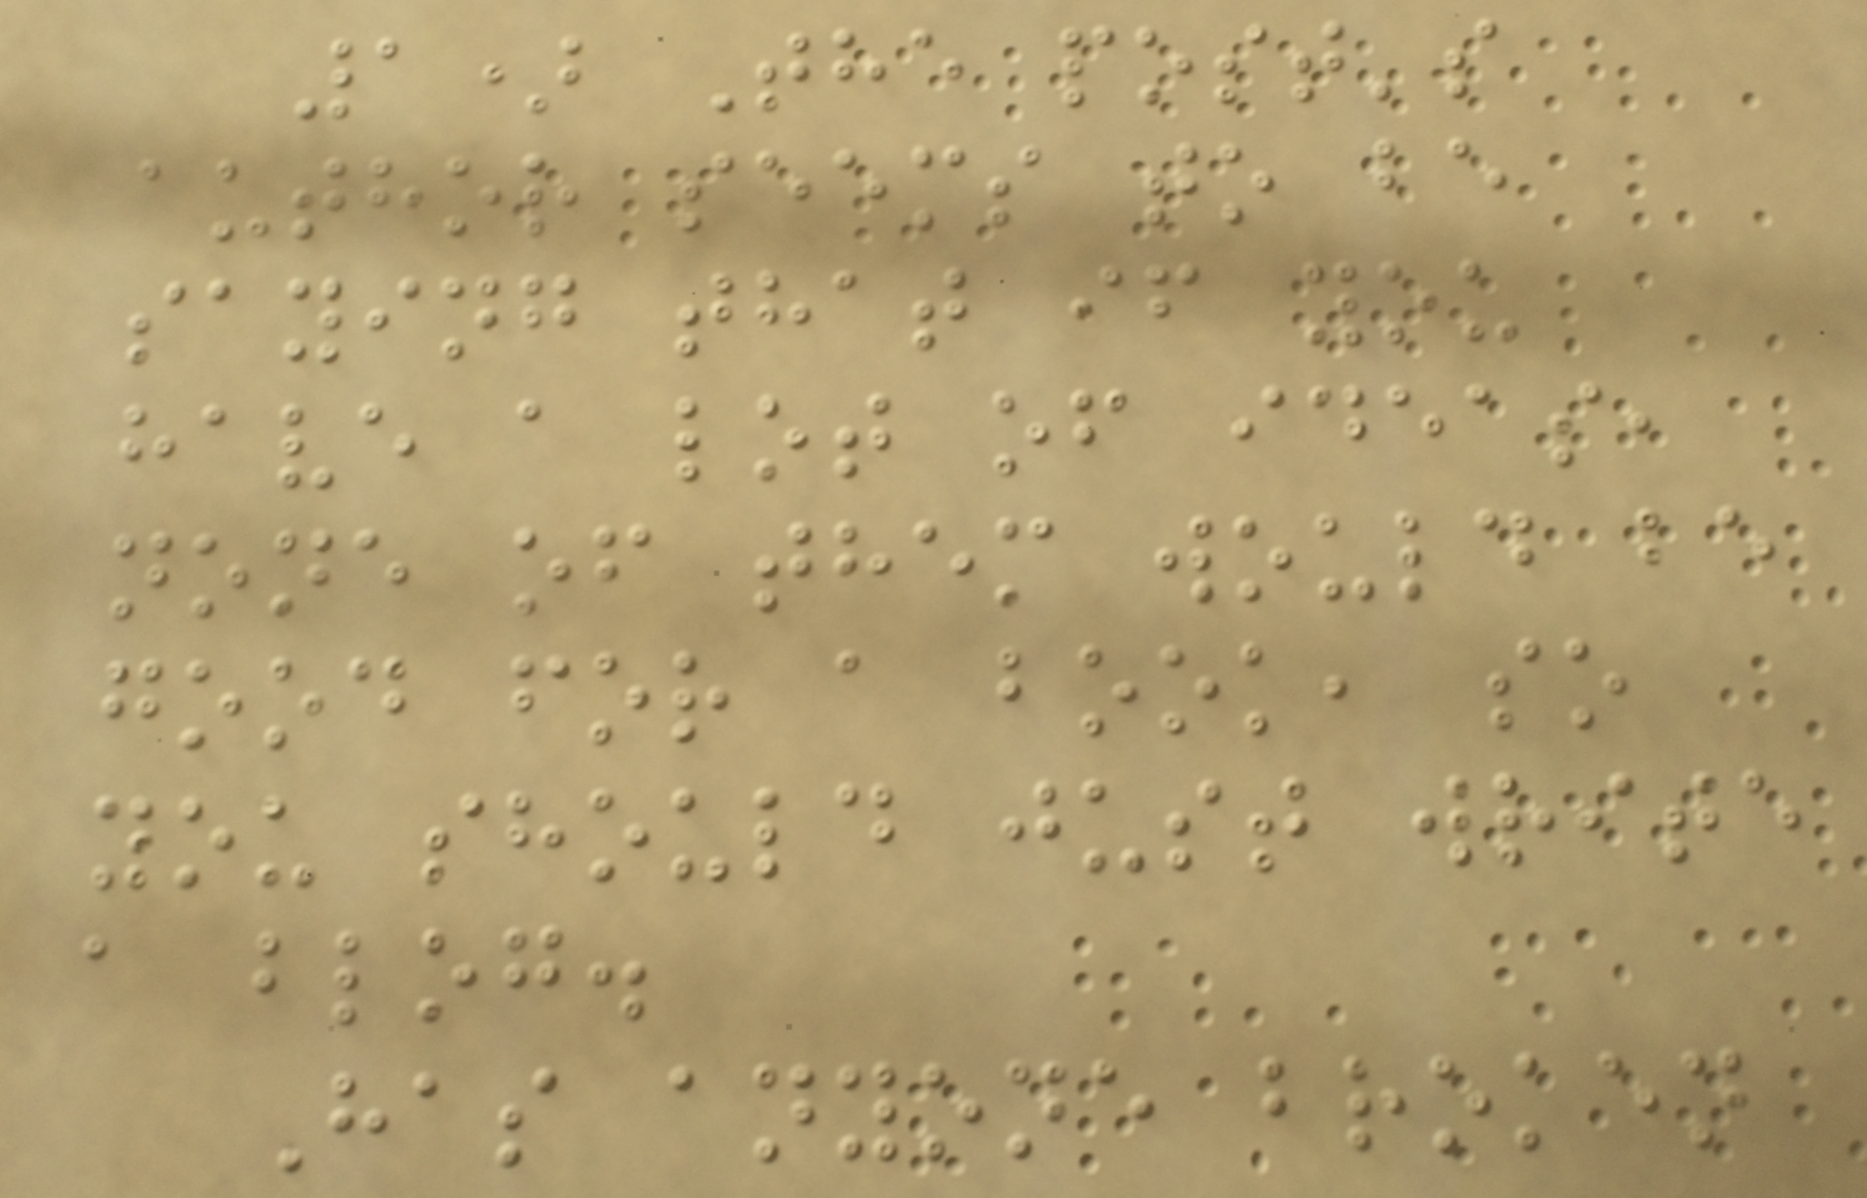1) The post's
author seems to be
saying that if you
have a lot of ideas,
none of them would be
good for a book, so
you should just write
a blog.
Has anyone broken
